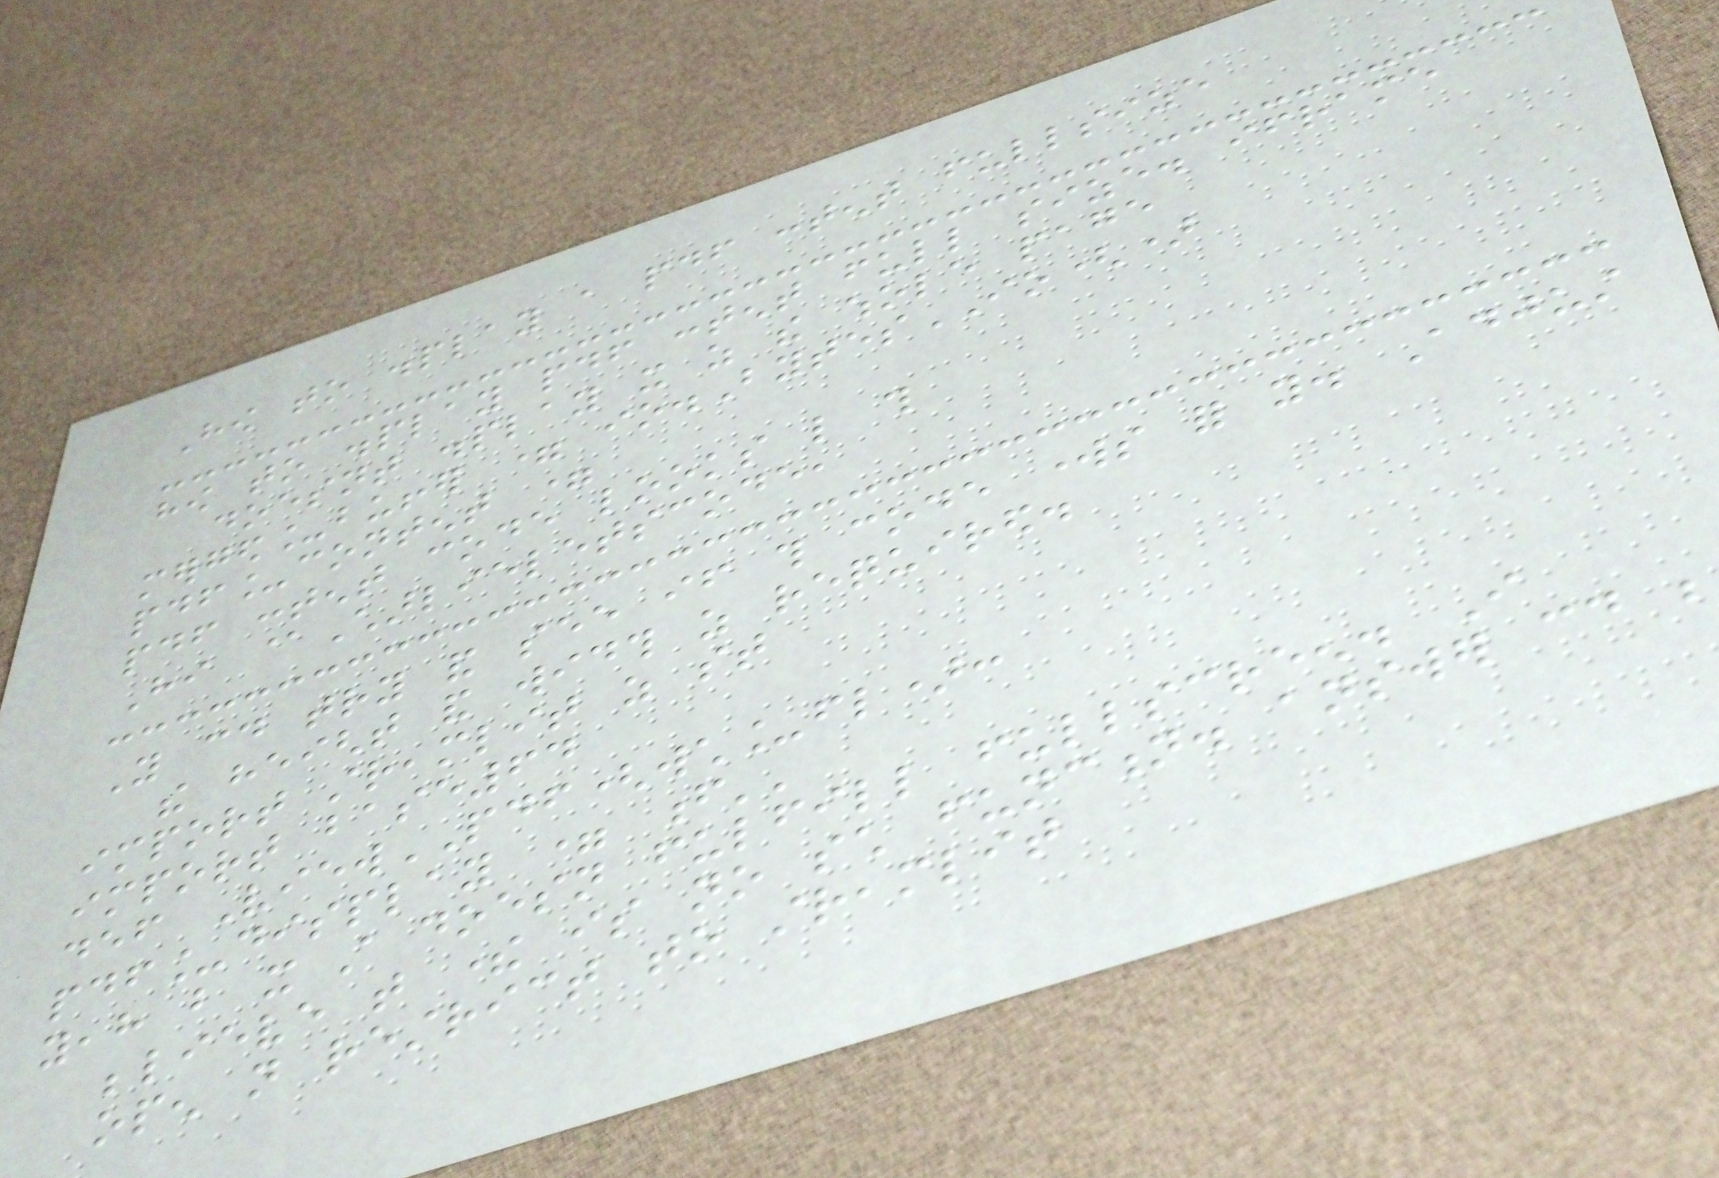How to display a pdf content fullsize
how to display pdf content full size. iframe
doesnt display it as the whole page
merged_buffer = io.BytesIO()
pdf_content =
pdf content code looks like this
Hi @Charlieletscode,
You could try and see if this code works for you. Adjust
the height and width as required.
import streamlit as st
import base64
def ViewPDF(wch_fl):
pdf_display = f''
yeah but it still doesn fulfill fullscreen. I
believe that there is no such function. answer could be
open not restrict to streamlit
